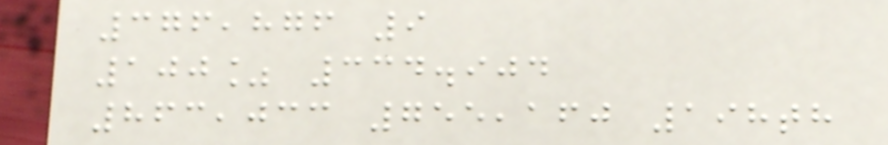376,876 9
100% 334.904
863,033 755,160 198th
